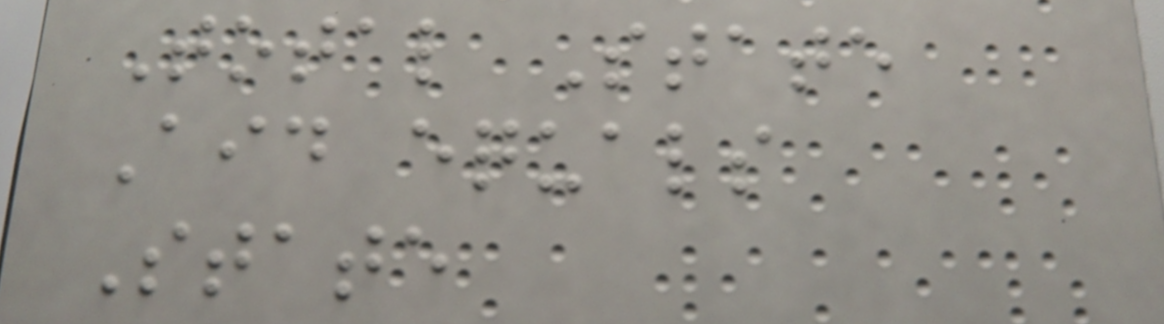Total State
Aid equals
State
